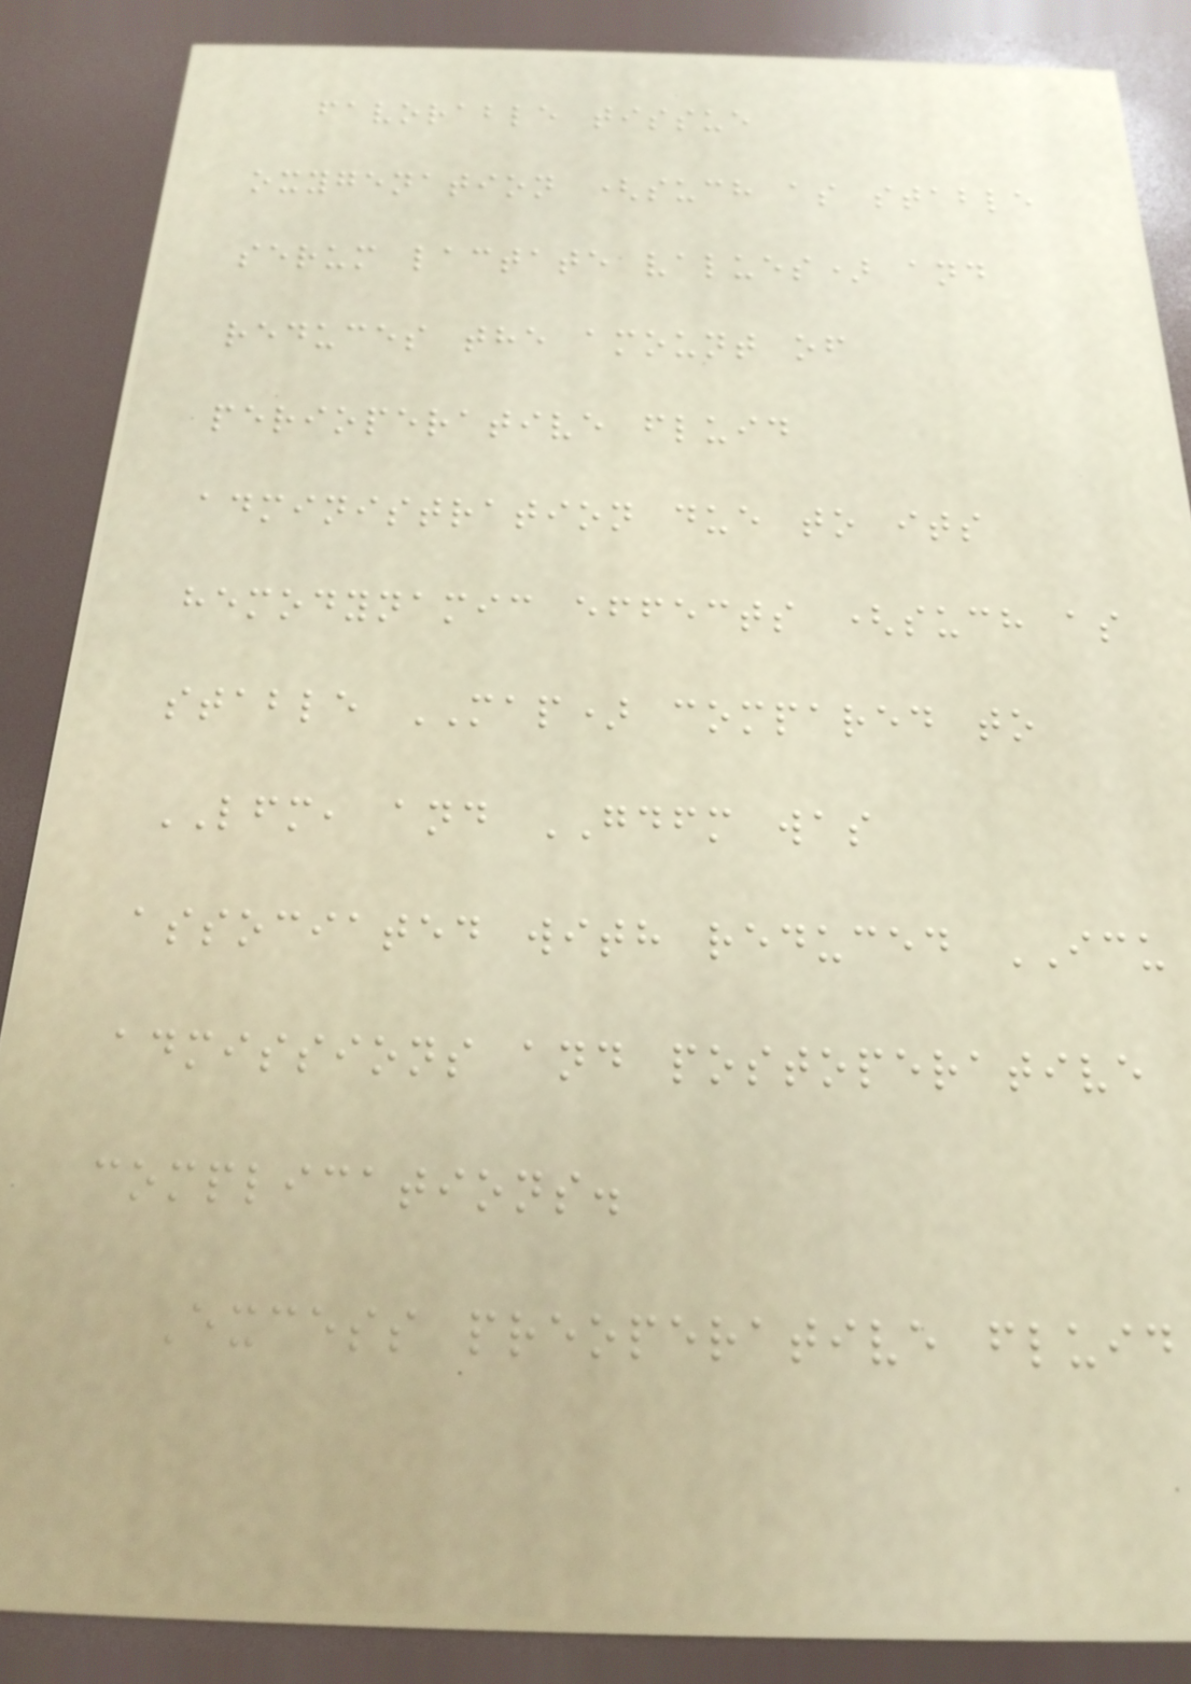favorable tissue
oxygenation (such as stable
serum lactate values) and
reduces the amount of
perioperative fluid
administration due to its
hemodynamic effects (such as
stable MAP) compared to
LFM, and GDFM was
associated with reduced ICU
admissions and postoperative
complications.
Excess preoperative fluid
